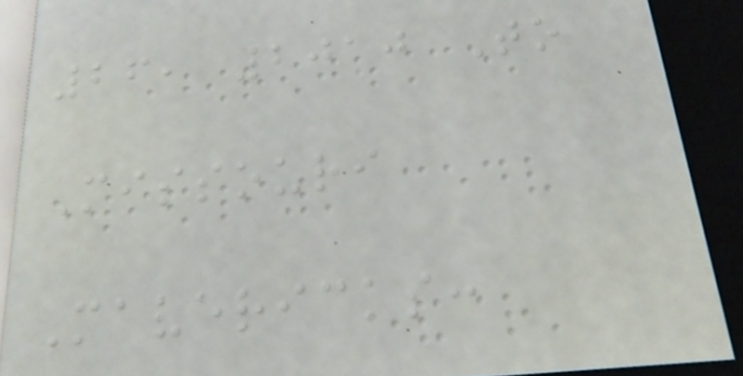26, 2010 To
Missouri
Mavericks:
